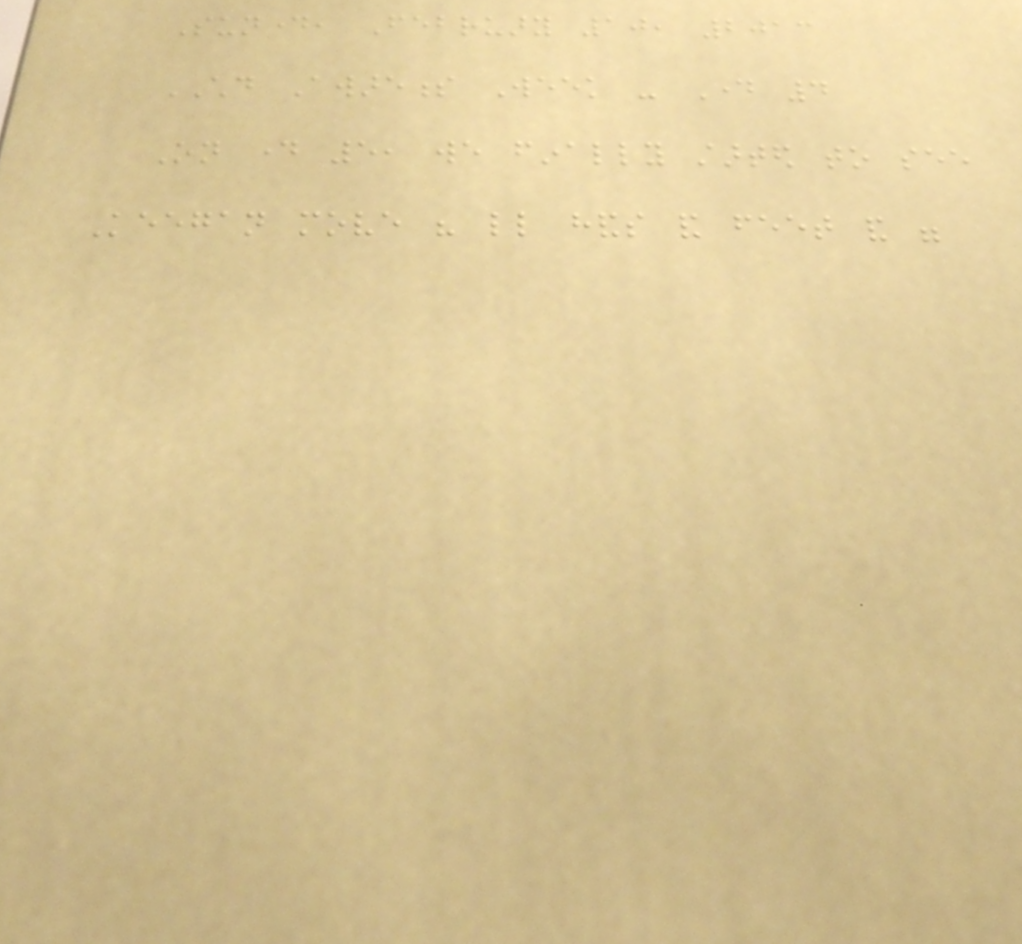Sunday, February 10, 2013
CHD Awareness Week - Day 4
On day 5, we finally started to see
Keegan move his little hands and feet and were
